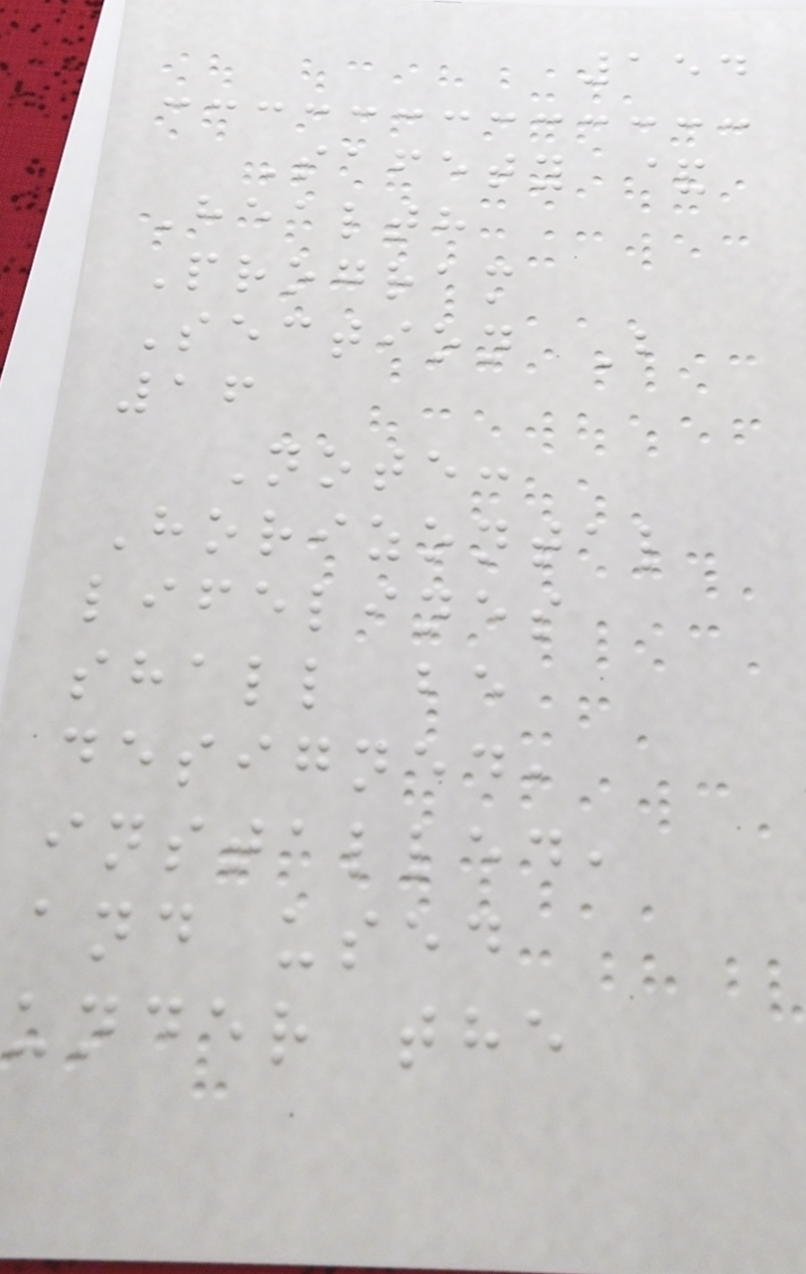154
Safety &
Health
Program
Section B
16
Note:
Horizontal
lifelines
shall be
designed,
installed,
and used
under the
